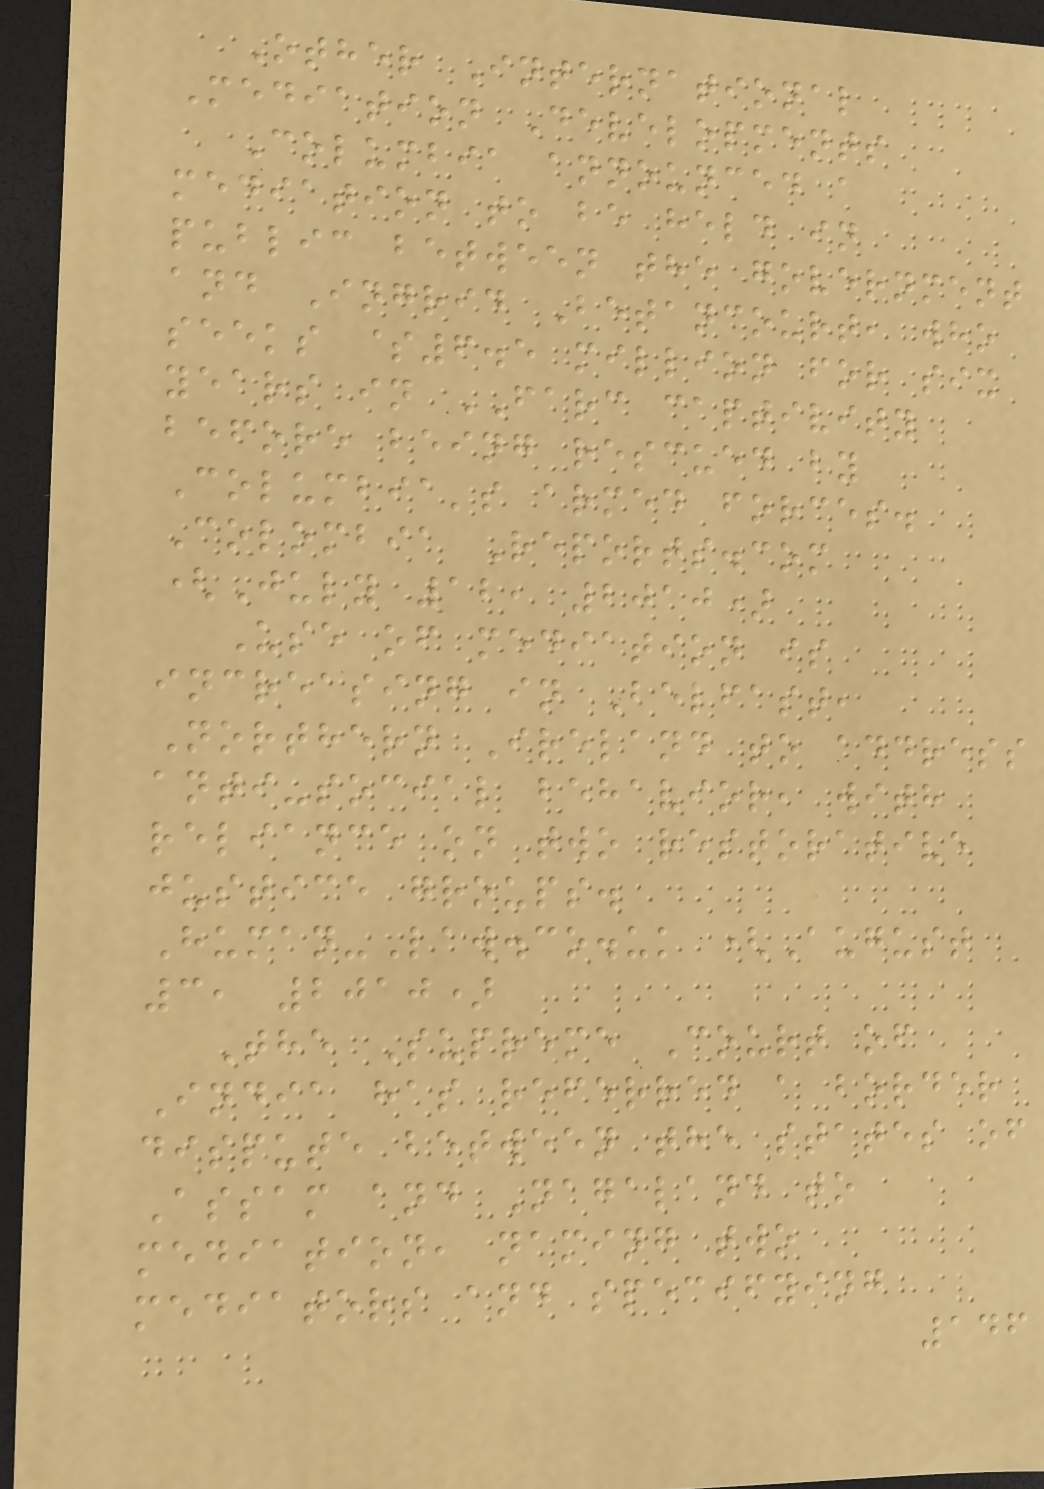Other International
Mediation Developments
Columbia announced a
mediation to be held in
public between the government
and Ingrid Betancourt, who
seeks $6.5 million for six
years in FARC captivity
before being rescued by
Columbia's armed forces.
Colombia Reports.com
(July 12, 2010)
Use of mediation is
increasing in Belfast,
Northern Ireland to address
anti-social behavior, with
reliance on two restorative
justice groups.
Human-Law.co.uk (August
3, 2010)
The Supreme Court of
India has referred a border
dispute between the states of
Assam and Nagaland to
mediation, naming two
mediators and specifying
146
